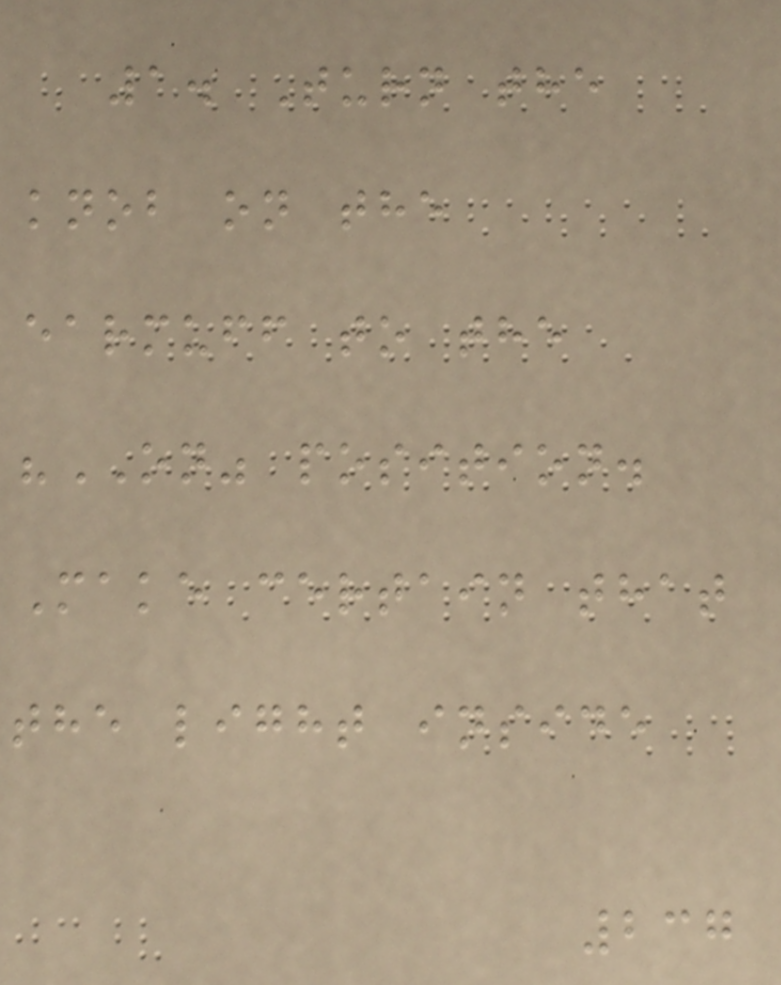1. Turn the
knob on the
earmuff to the
"ON" position.
Make certain that
the light inside
237
